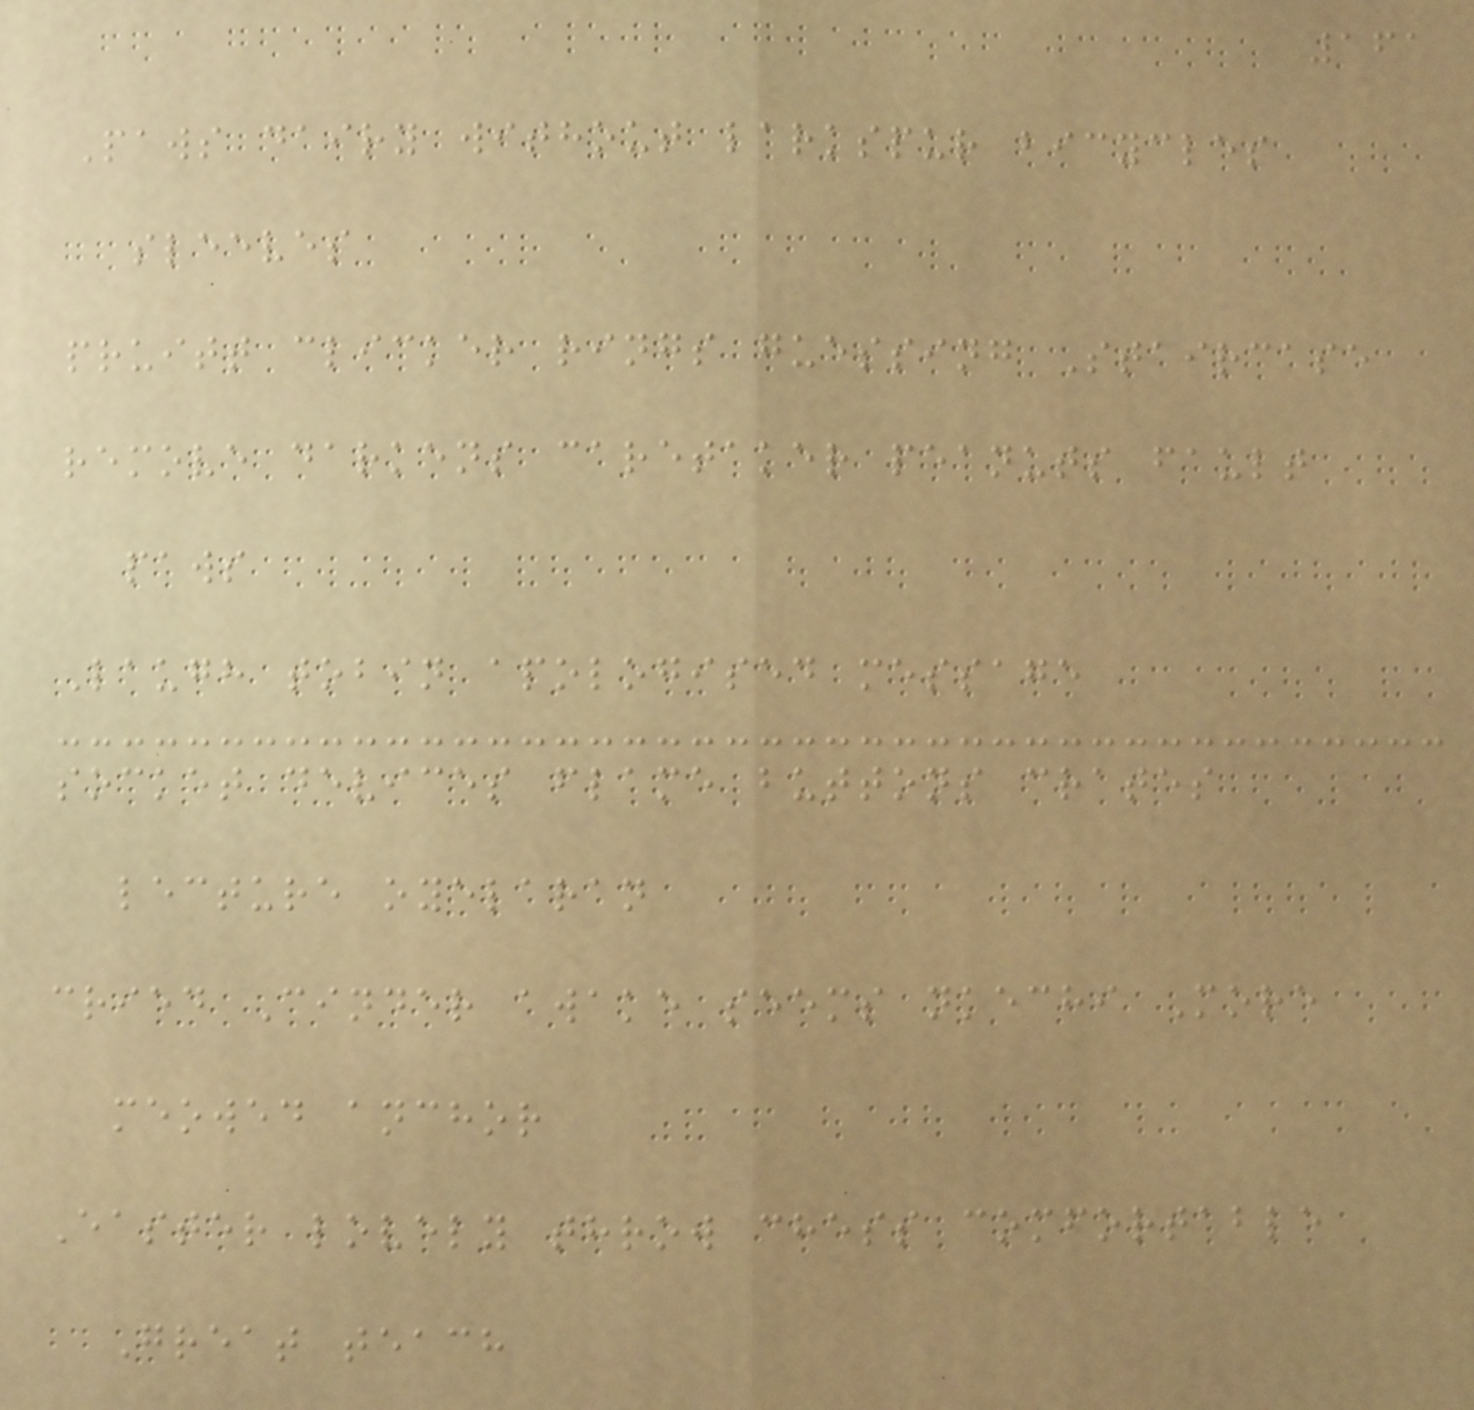161
Paws dairy without larkspur bicycles
sleeves
pruitt clicker rings guessing Staircase
remove darkens caretaker peanuts fault
paws
Laugh tobin apologised message
socket devices flame buttons crates
lecture oyelaran
cried Cinder awake seems nkechi More
meowed anchor
Easter lovely throw chess comfortable
Great teach
